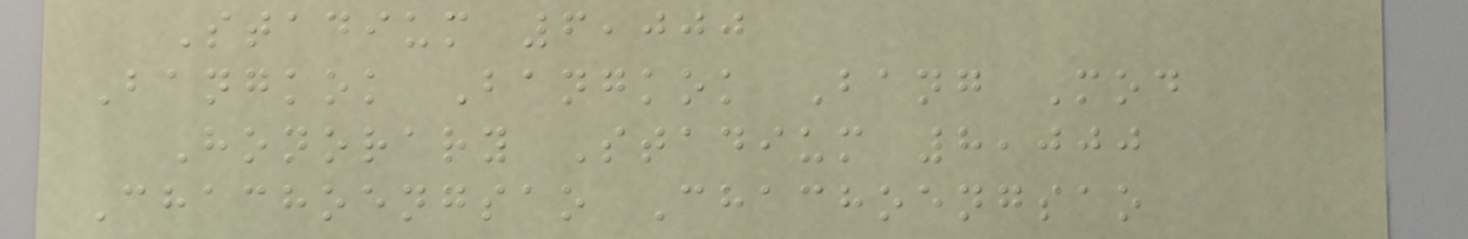Stadium 6,000
Bangkok Bangkok Bang Mod
Honorary Stadium 8,000
Chachoengsao Chachoengsao
